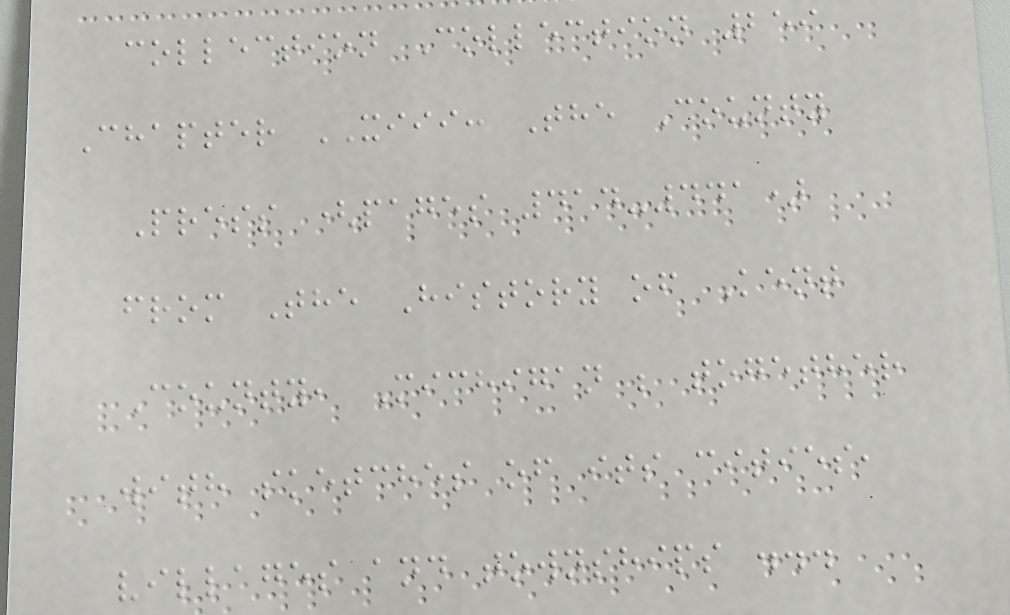collection Collection 259
Chapter XIII: The County
Press (pages 414-441)
from The History of Kent
County, Michigan ; together
with sketches of its cities,
villages and townships ...
